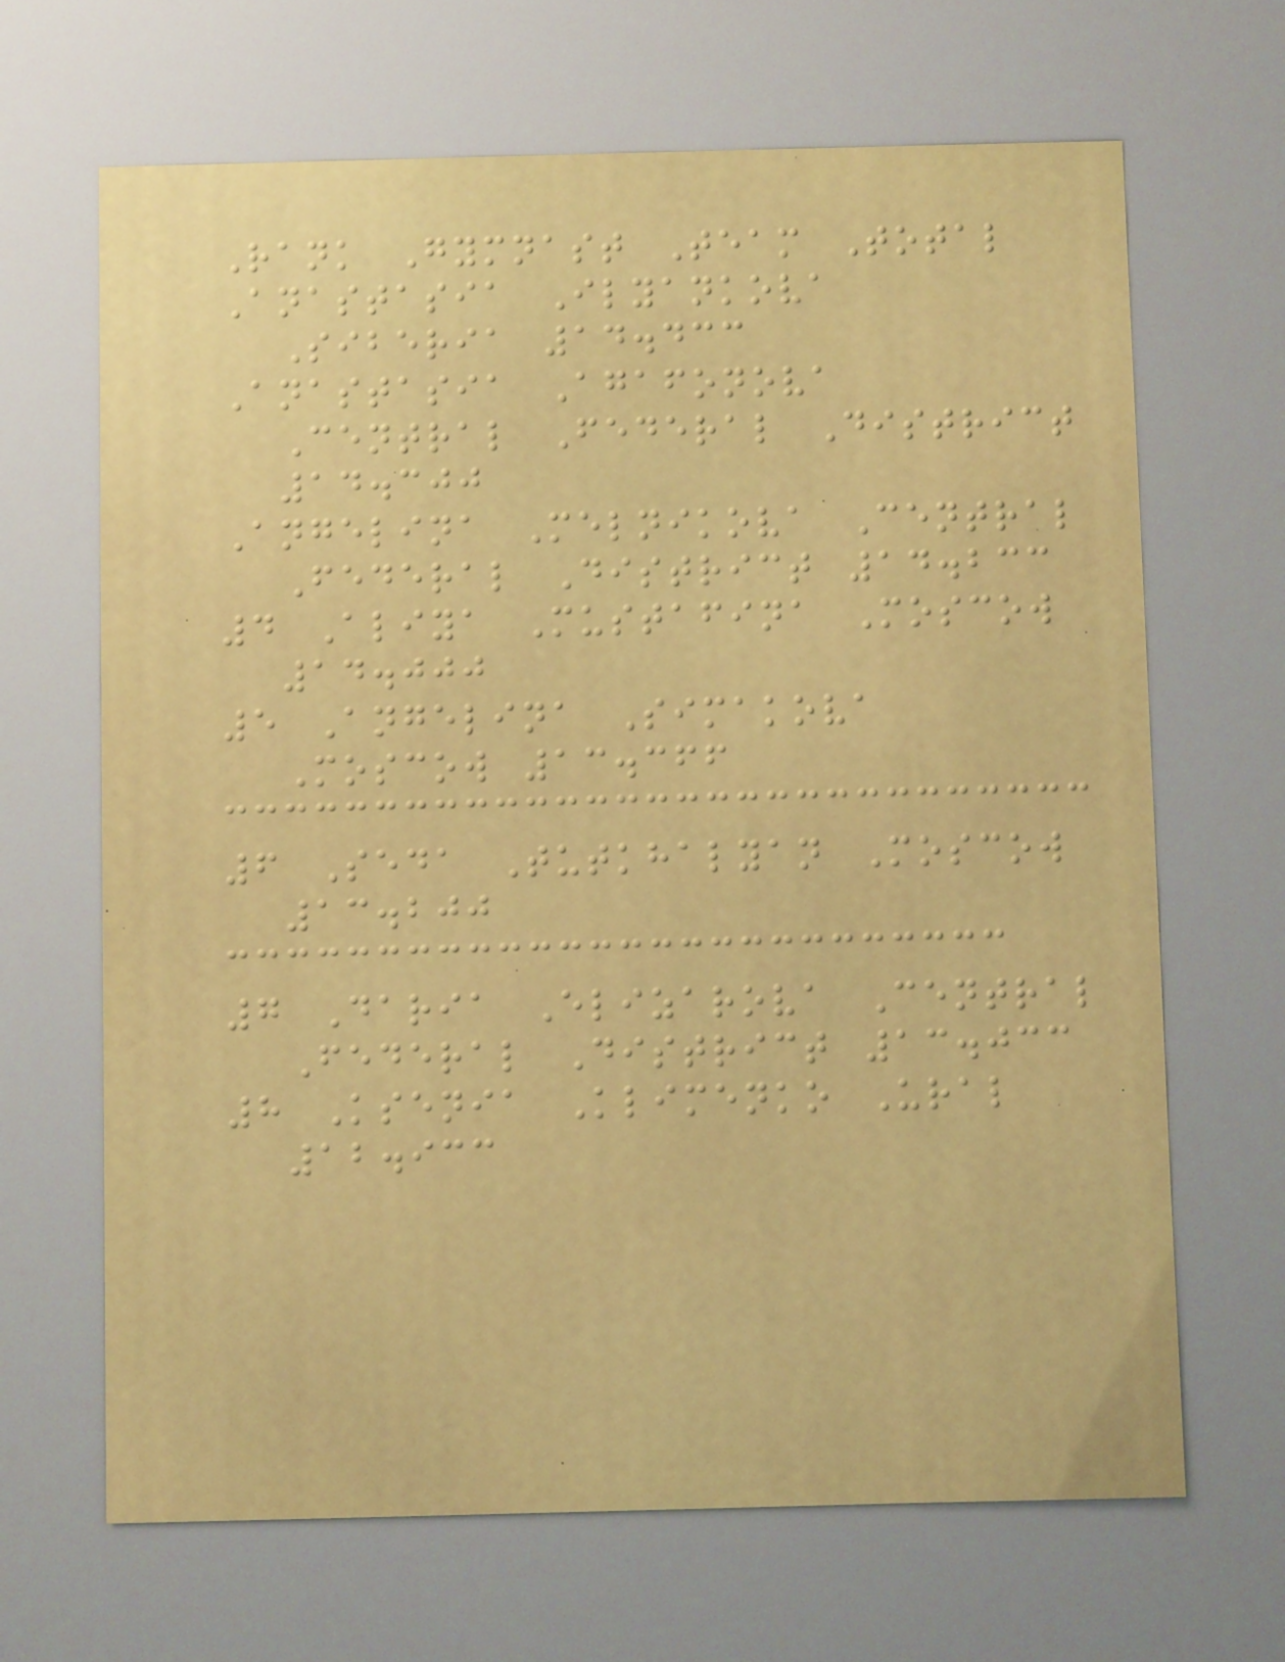Rank Gymnast Team Total
Anastasia Ilyankova
Siberia 14.433
Anastasia Agafonova
Central Federal District
14.300
Angelina Melnikova Central
Federal District 14.233
4 Aliya Mustafina Moscow
14.000
5 Angelina Simakova
Moscow 13.366
6 Seda Tutkhalyan Moscow
13.200
7 Daria Elizarova Central
Federal District 13.033
8 Ksenia Klimenko Ural
12.933
